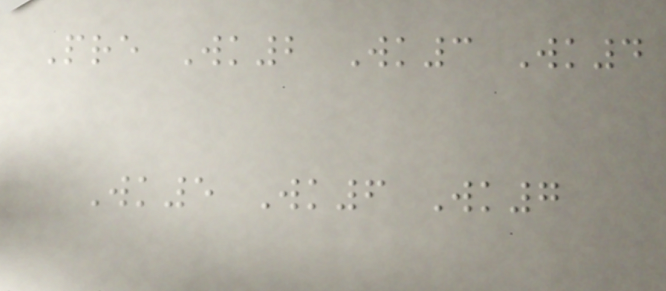Pre Wk2 Wk3 Wk4
Wk5 Wk6 Wk7
